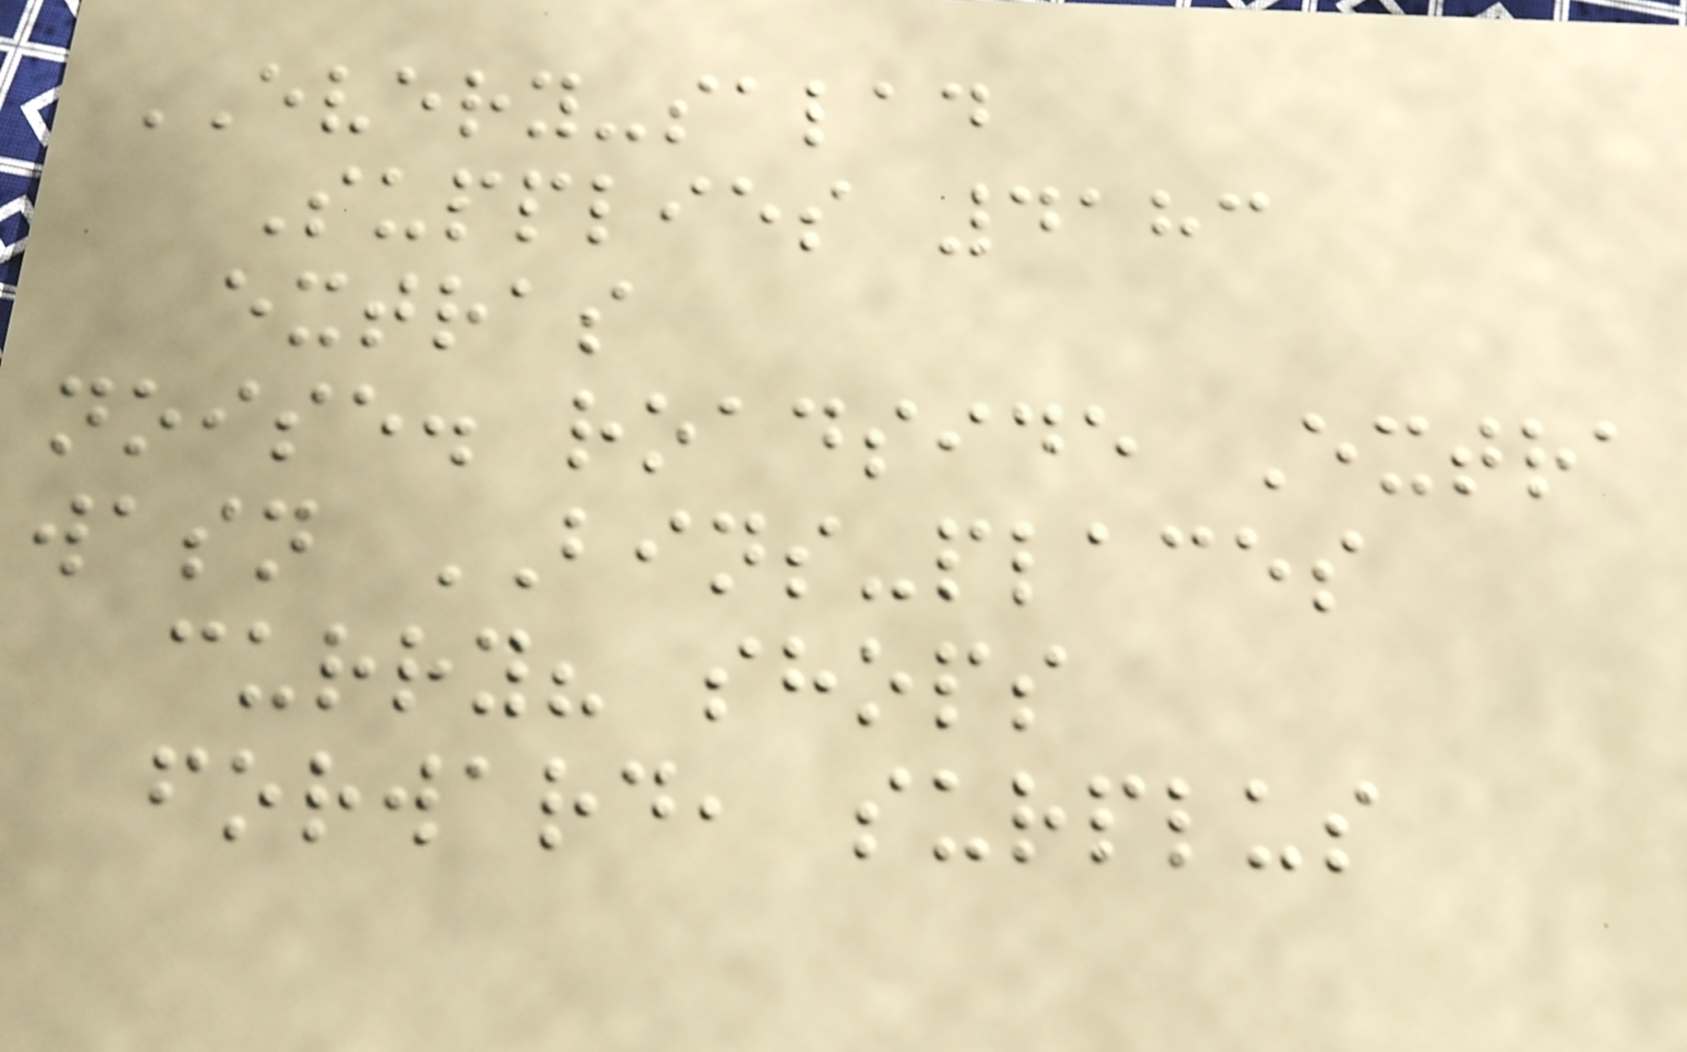EVERY-salad
Supplies 4183
extras
noise. roadside Extra
wasn BINS-places
curry? shops
forward, surplus
